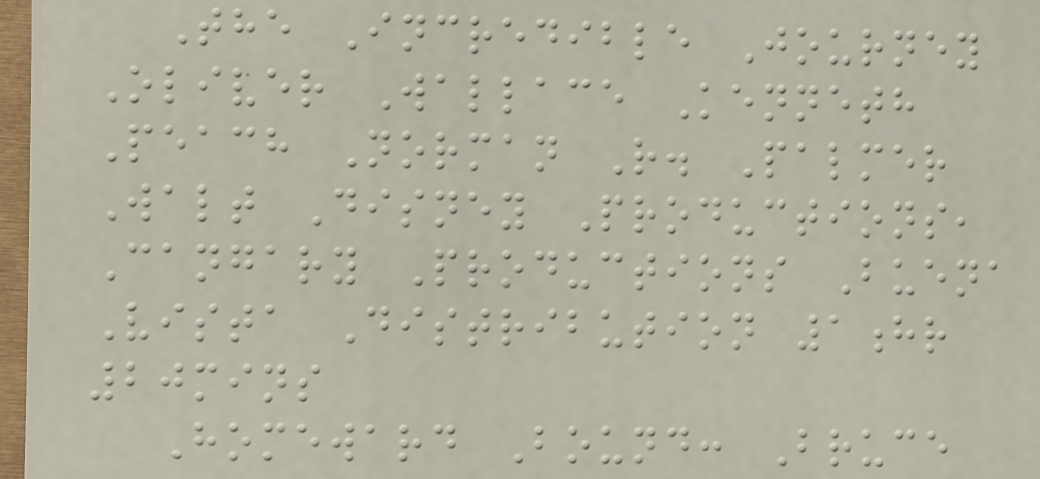The Incredible Journey
Oliver Wallace Kenneth
Peach Norman R. Palmer
Walt Disney Productions,
Cangary Productions Buena
Vista Distribution 1hr
20mins
Homeward Bound: Bruce
